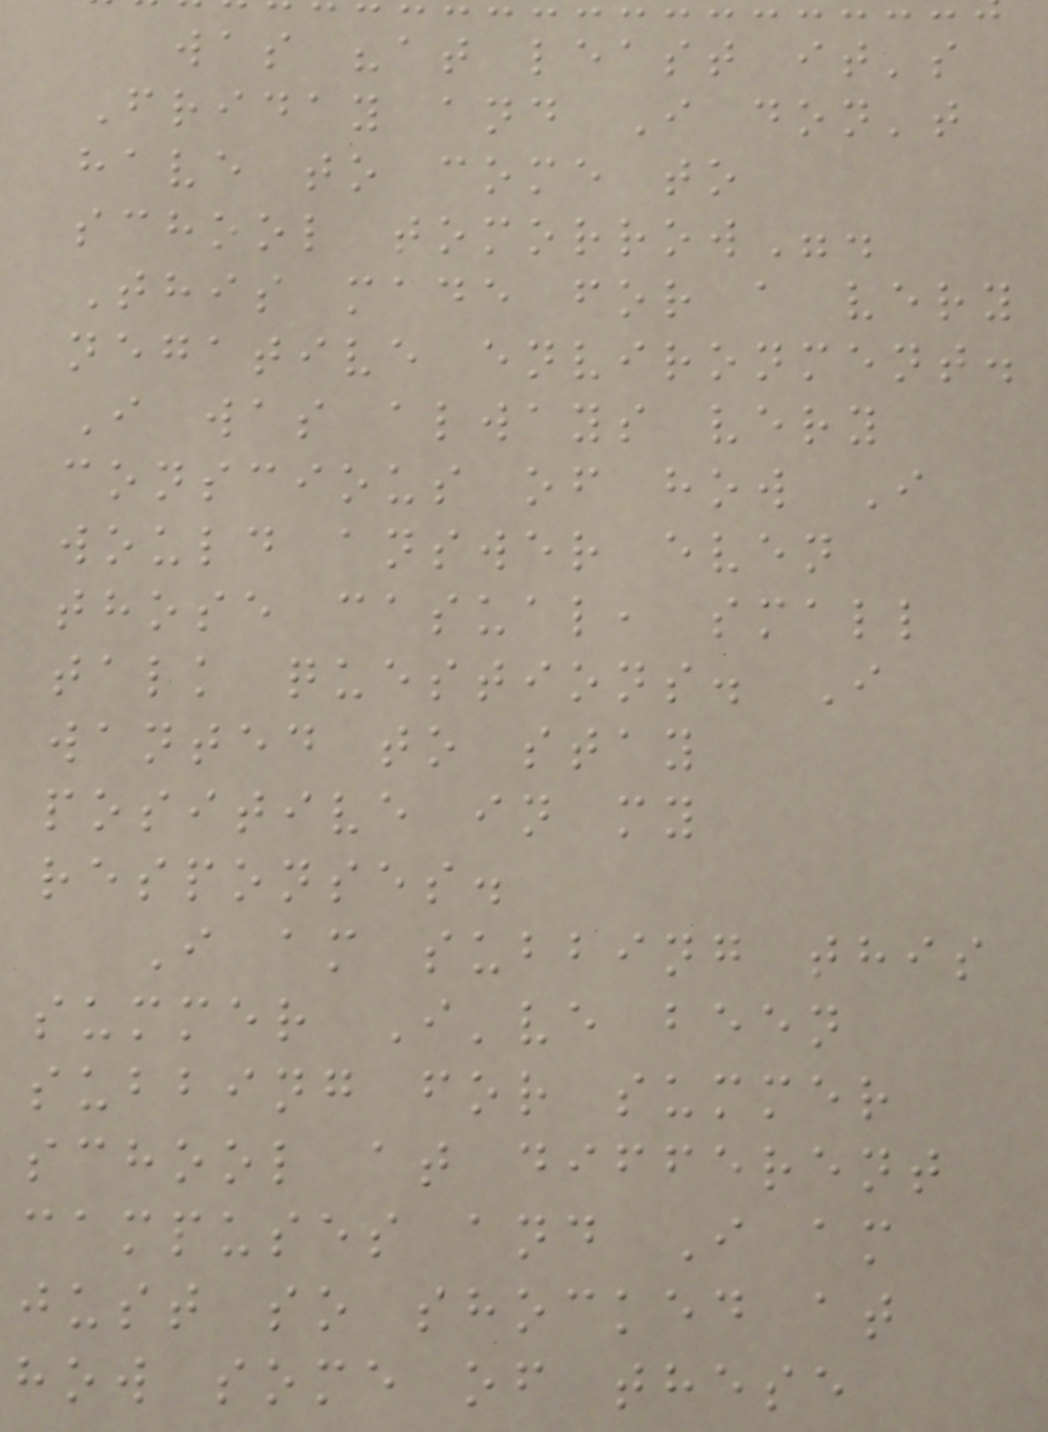was "at least it's
Friday and I don't
have to come to
school tomorrow".
This made for a very
negative environment.
I was always very
conscious of how I
would answer even
those casual, small
talk questions. I
wanted to stay
positive in my
responses.
I am subbing this
summer I've been
subbing for summer
school at different
campuses and I am
just so shocked at
how some of these
